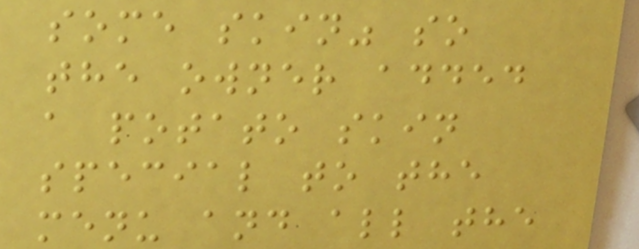some skin" so
the owner added
a potato skin
special to the
menu and all the
